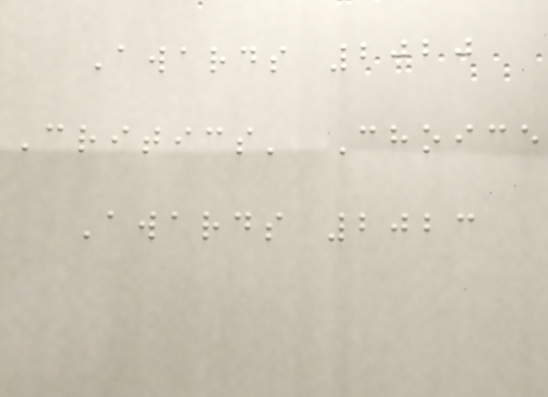Awards 2020
Critics' Choice
Awards 2023
